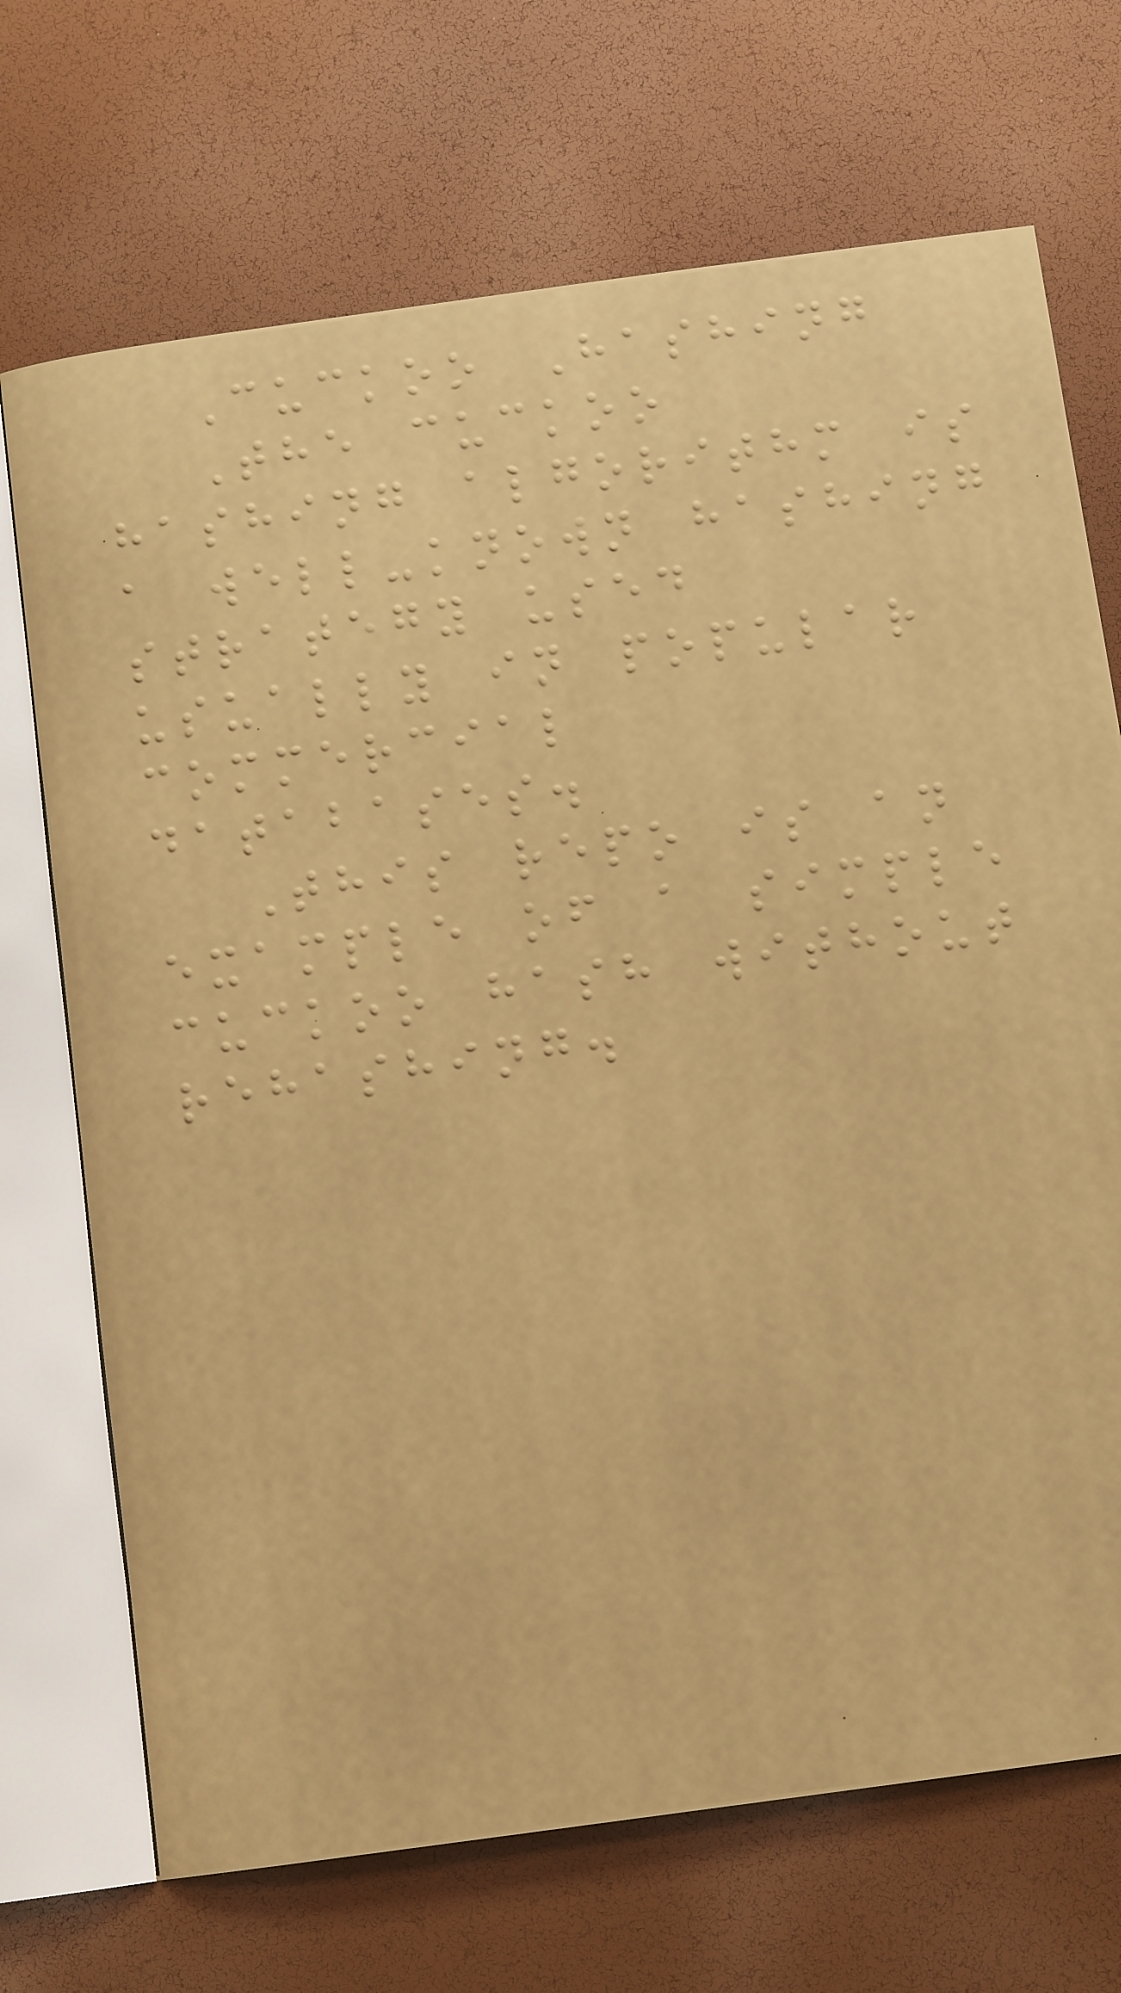Cuckoo Hashing
The cuckoo
hashing algorithm is
a well-known hashing
strategy used
usually in popular
commercial
databases.
This repo is an
example of a simple
cuckoo hash without
rehashing.
